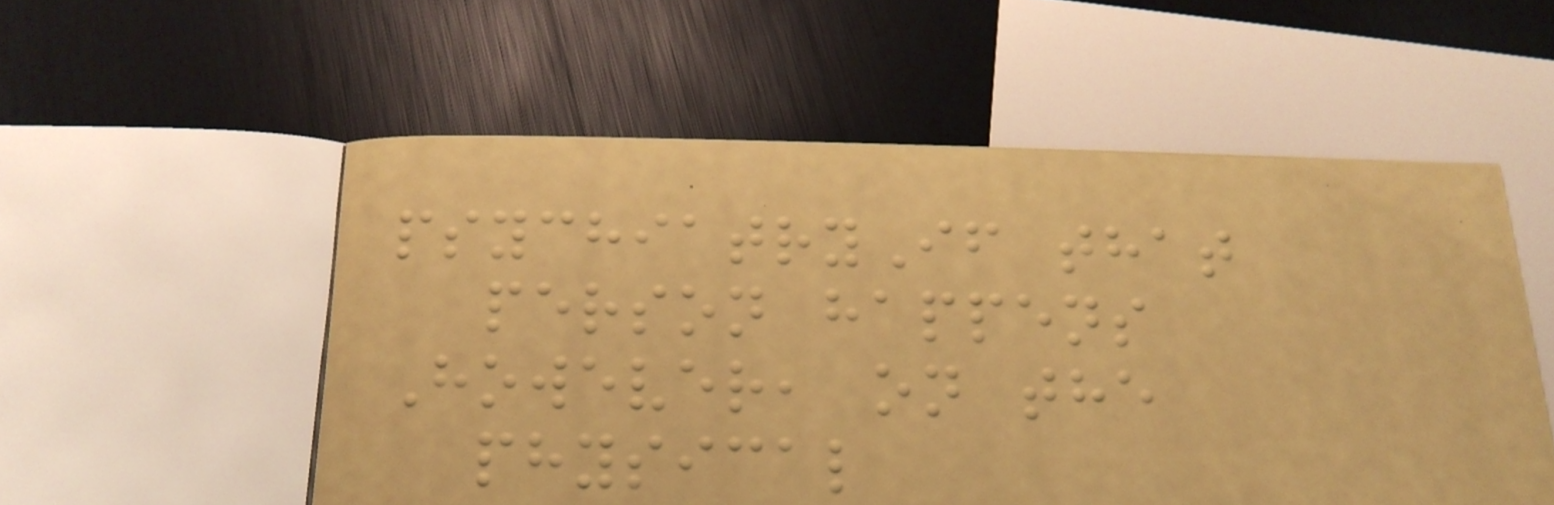psychiatryIf that
person happens
However, on the
physical
